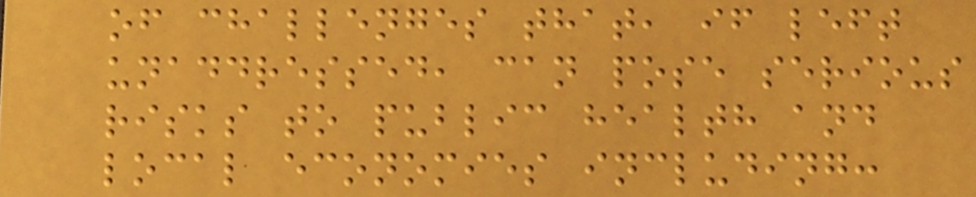of challenges that, if left
unaddressed, can pose serious
risks to public health and
local economies including:
